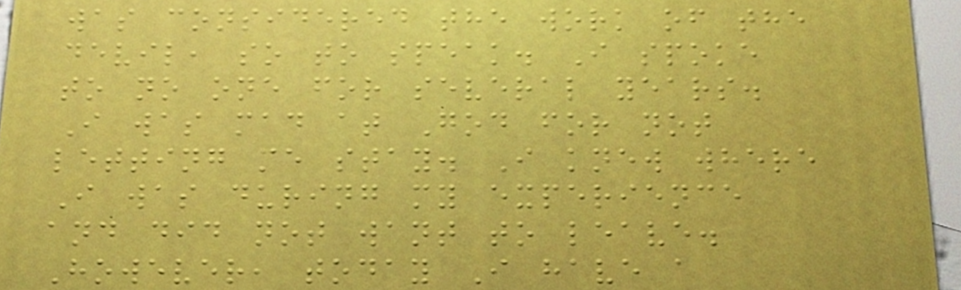was considered the work of the
devil, so to speak. I spoke
to no one for several years.
I was mad at God for not
letting me stay. I knew where
I was during my experience
and did not want to leave.
However, today I have a
